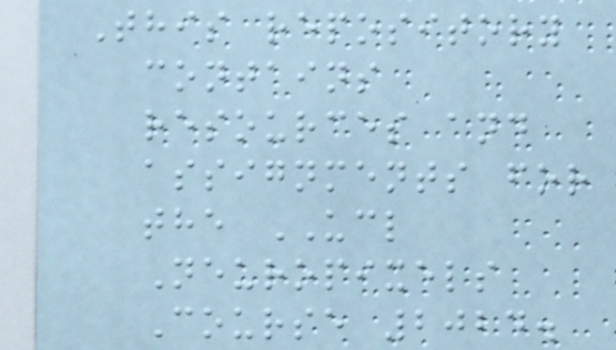This repository
contains
resources and
assignments for
the UCL
Neuropixels
Course 2024.
